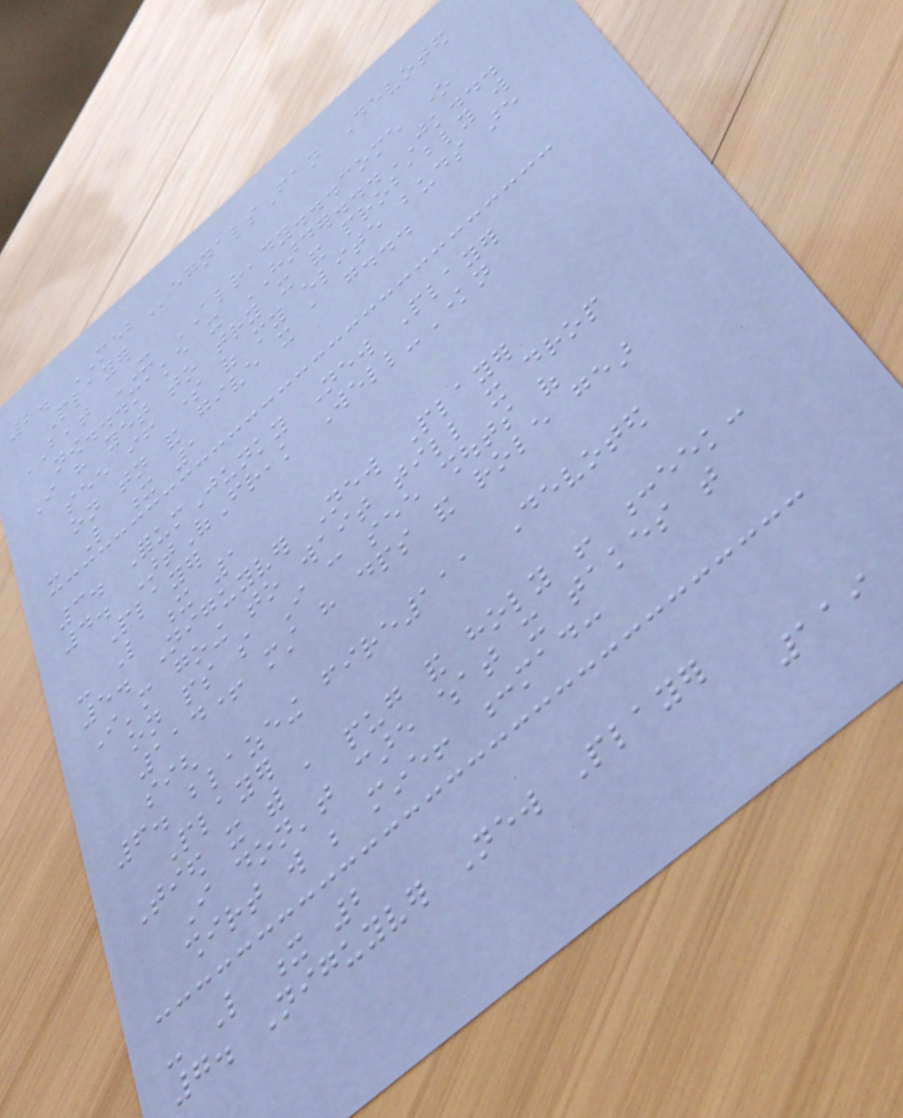2. MEBegnalsFan Devoted
Player
BEAT IT ALREADY...come one
now...make it HARDER...JK...
I have yet to try it and probably will
see if some of my elite buds are
on tonight and give it a go...
- Like x 1
3. ForumJunky New Player
4. ArtOfFreak Well-Known
Player
- Like x 1
5. Niguyver New Player
I'm going to wait till it drop
on ps so I can see shouts of
114+ must have dps and role gear
sigh
6. blazeing fire111 Devoted
Player
Tied it with a pug and holy ! :eek:
I don't care what it takes that
shirt will be mine! :mad:
- Like x 2
7. Niguyver New Player
119
